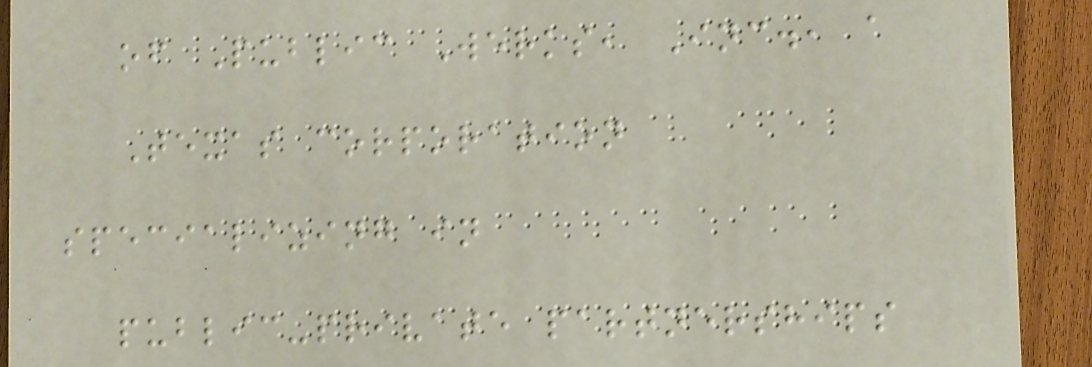of Public Werks, Inc., a
Texas corporation
specializing in
public-private partnerships
